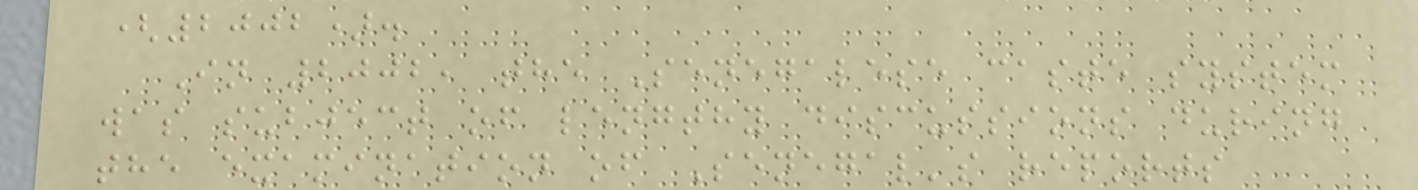(2002).
In 2002, the Senegalese caste system
was subject of lengthy discussions during
the examination of Senegal's reports
